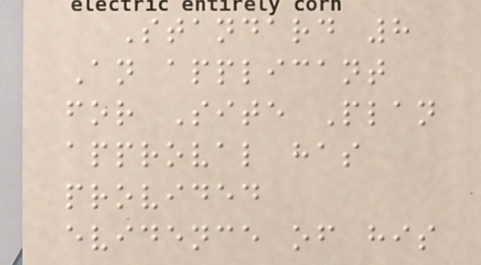Standard 8
An applicant
for Site Plan
approval has
provided
evidence of his
